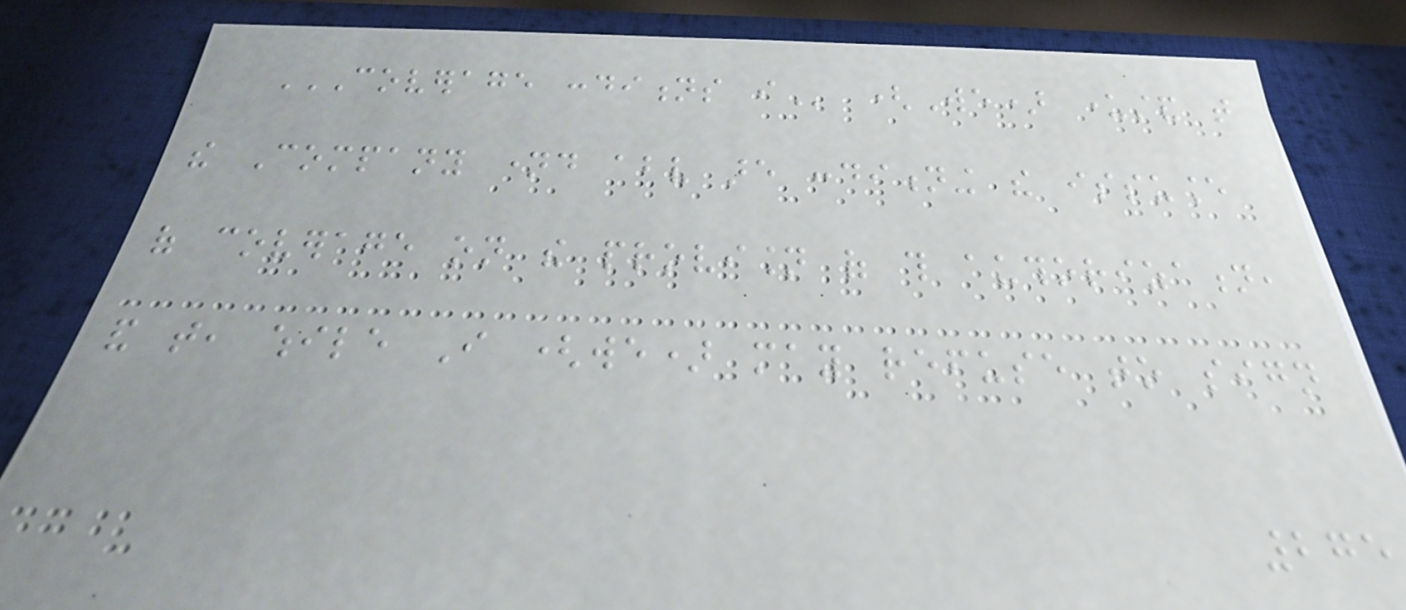COVERAGE CONDITIONS I (We) understand that
the Company named above are conditioning the issuance
of coverage on the provision of this authorization,
and that, while I (we) may refuse to sign
275
